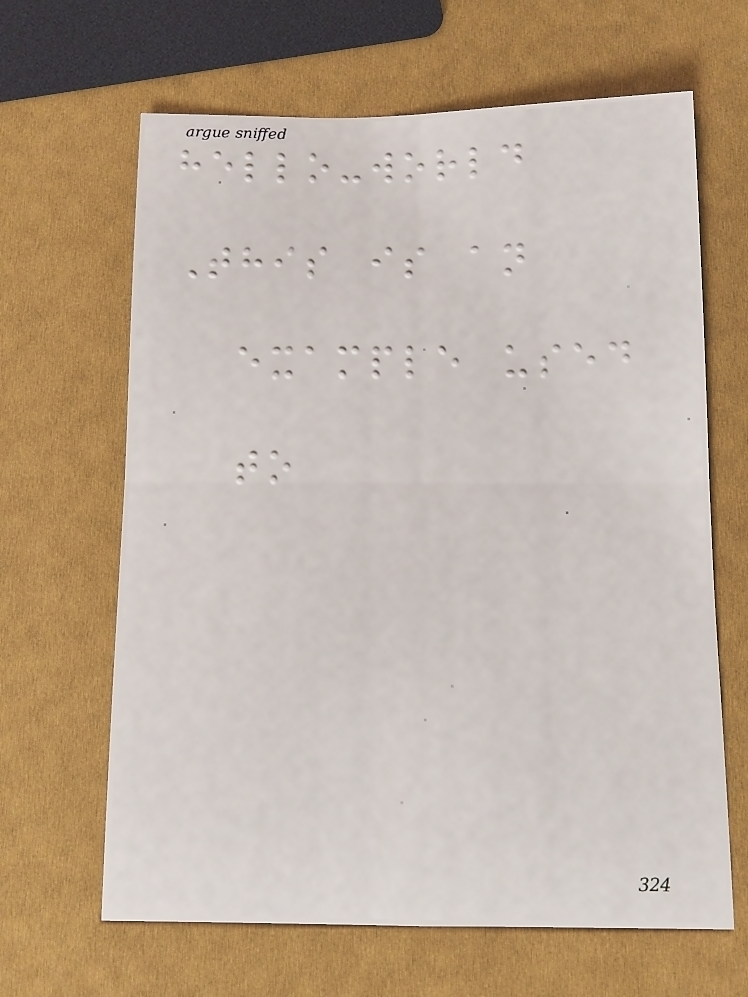hello-world
This is an
example used
to
